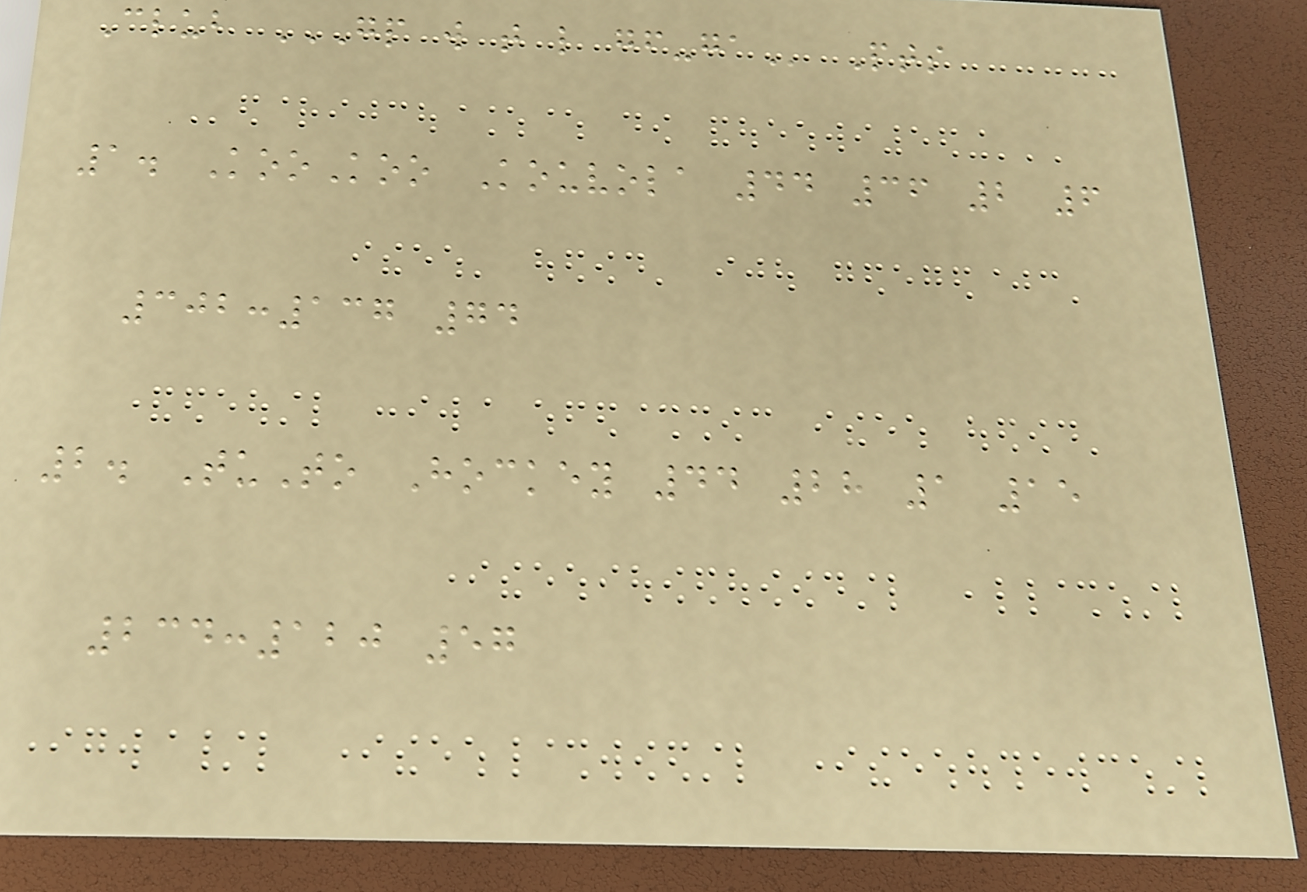Club GP W T L GF-GA Pts
1. KooKoo Kouvola 44 36 2 6
302:137 74
2. TuTo Hockey 44 28 1 15
234:120 57
